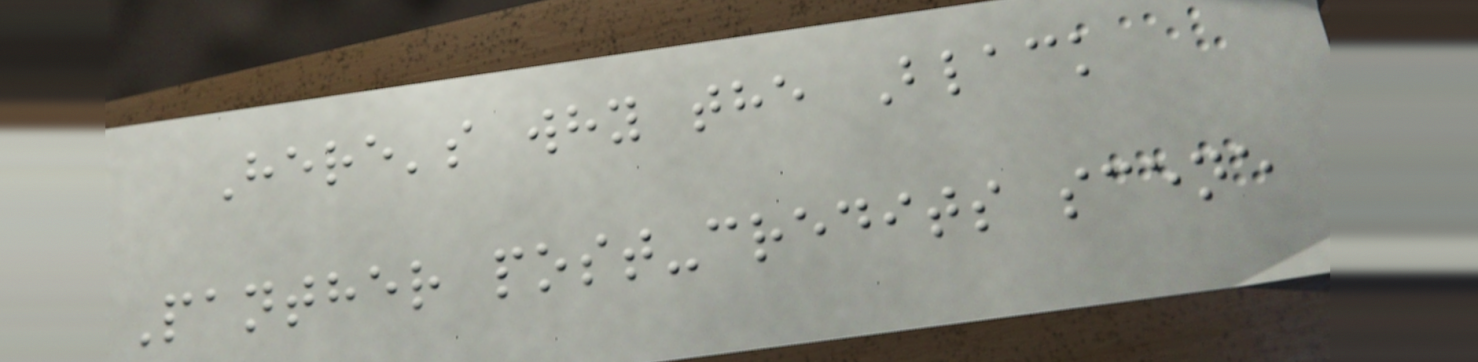Here's why the Black
Panther post-credits scene
